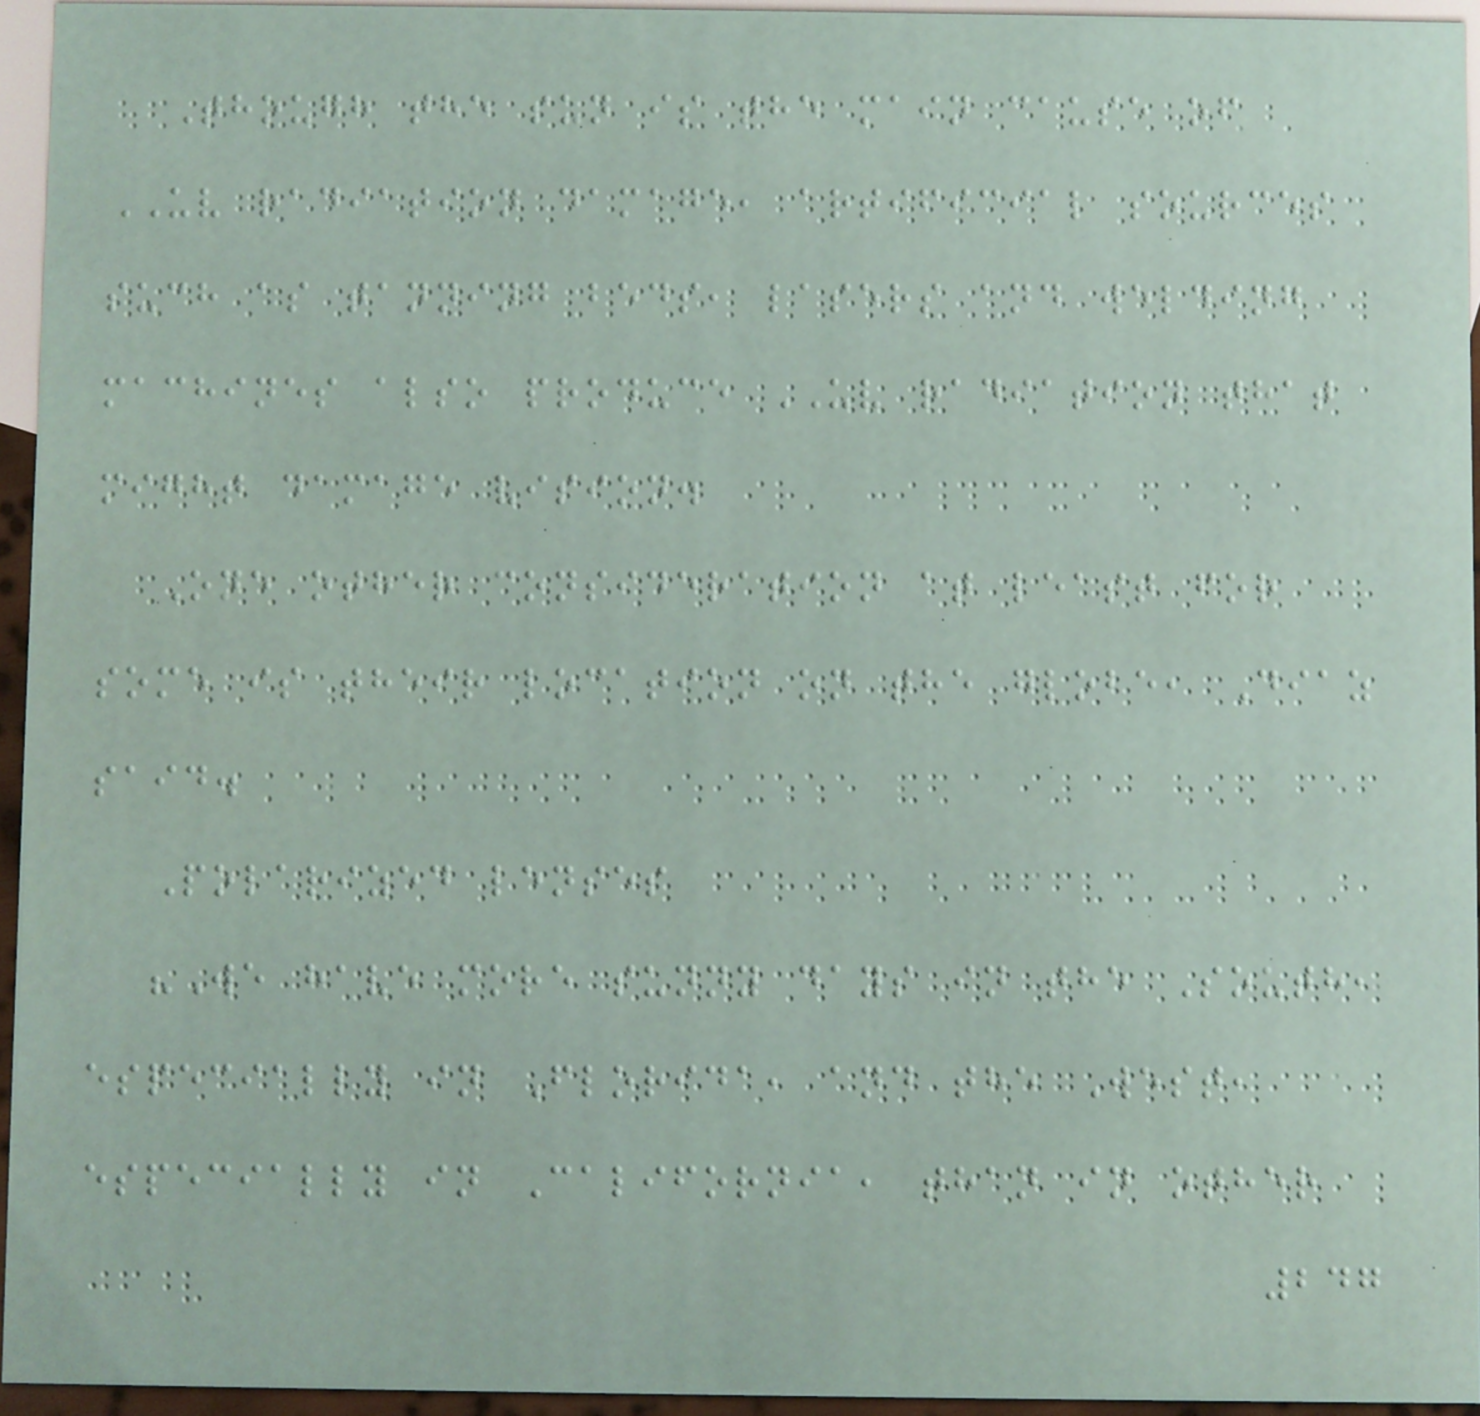Though the sun is the main cause of
UV radiation damage, artificial sources
such as tanning beds, lasers and welding
machines also produce UV radiation that
might damage vision.
One other consideration at least for
some is their location on the globe, Diaz
said.
Polarized lenses
"We have more sunny days in the South,
especially in Florida, and the West,
especially in California, than in other
247
